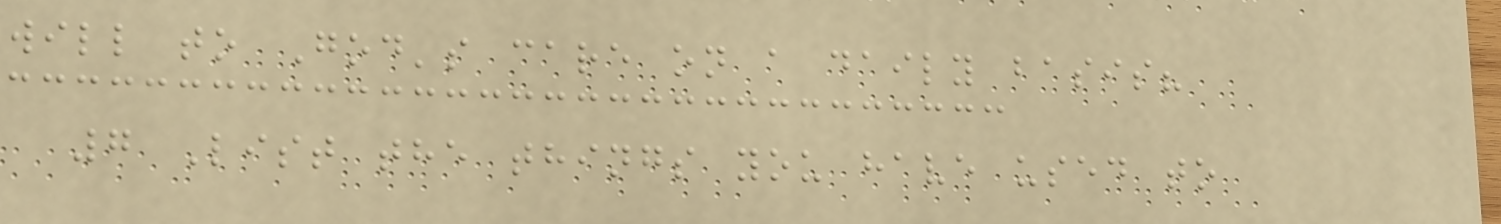will to God's care on a daily basis?
7 List the things you have used to
